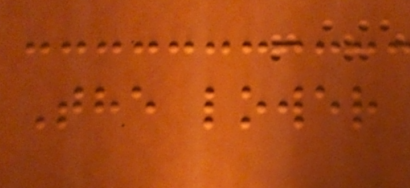The lower
